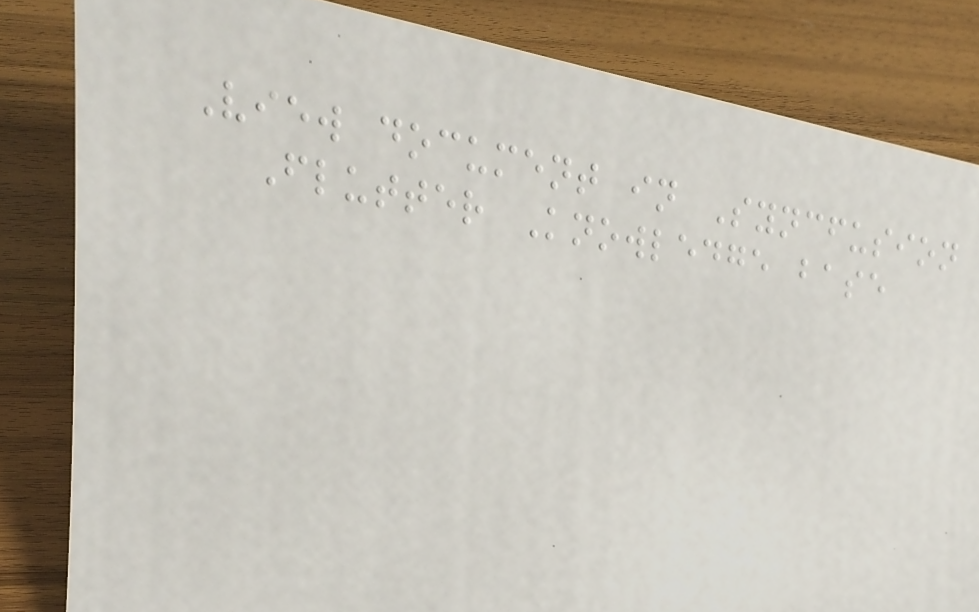View document in Syncfusion
Flutter Knowledge base
